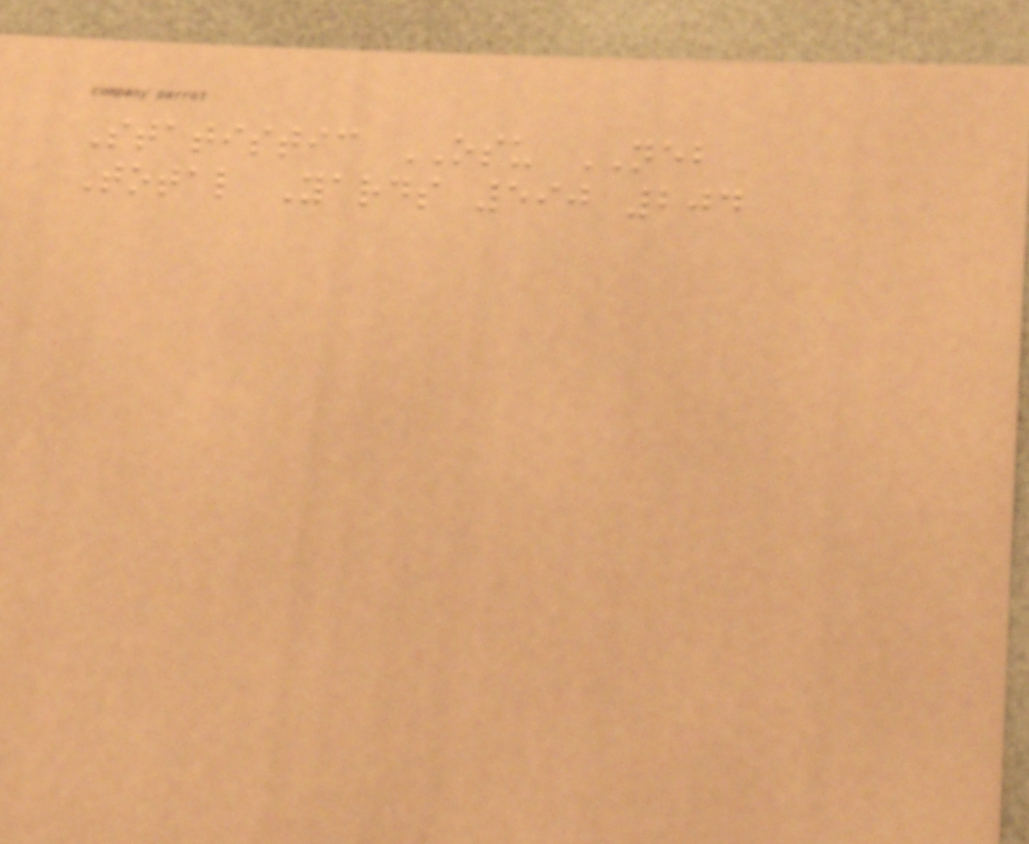Statistic OSU NEB
Total Yards 590 204
